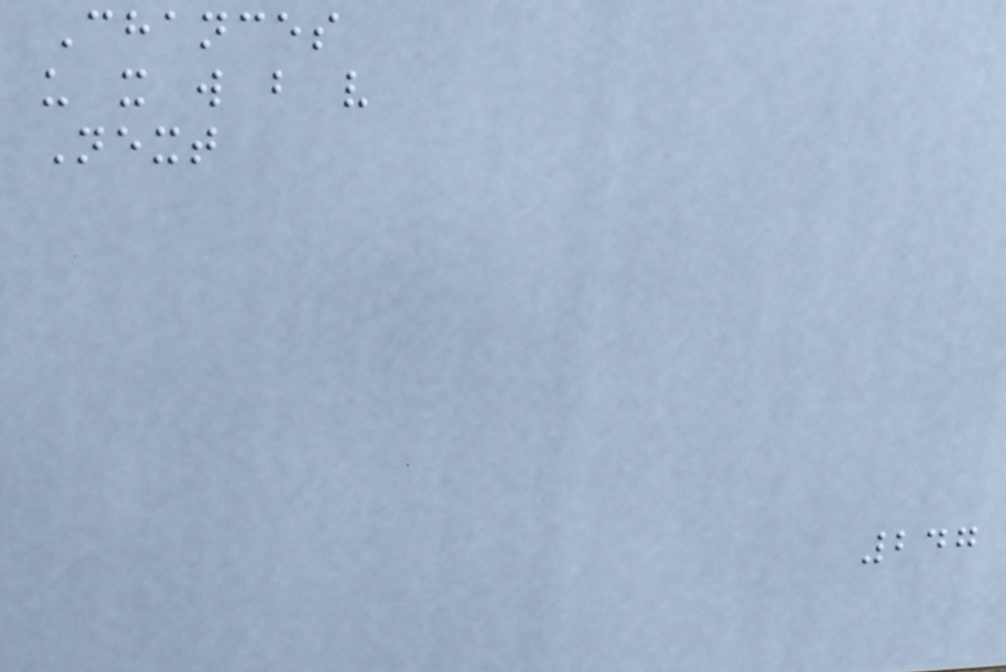Chances
u x w b v
Next
247
